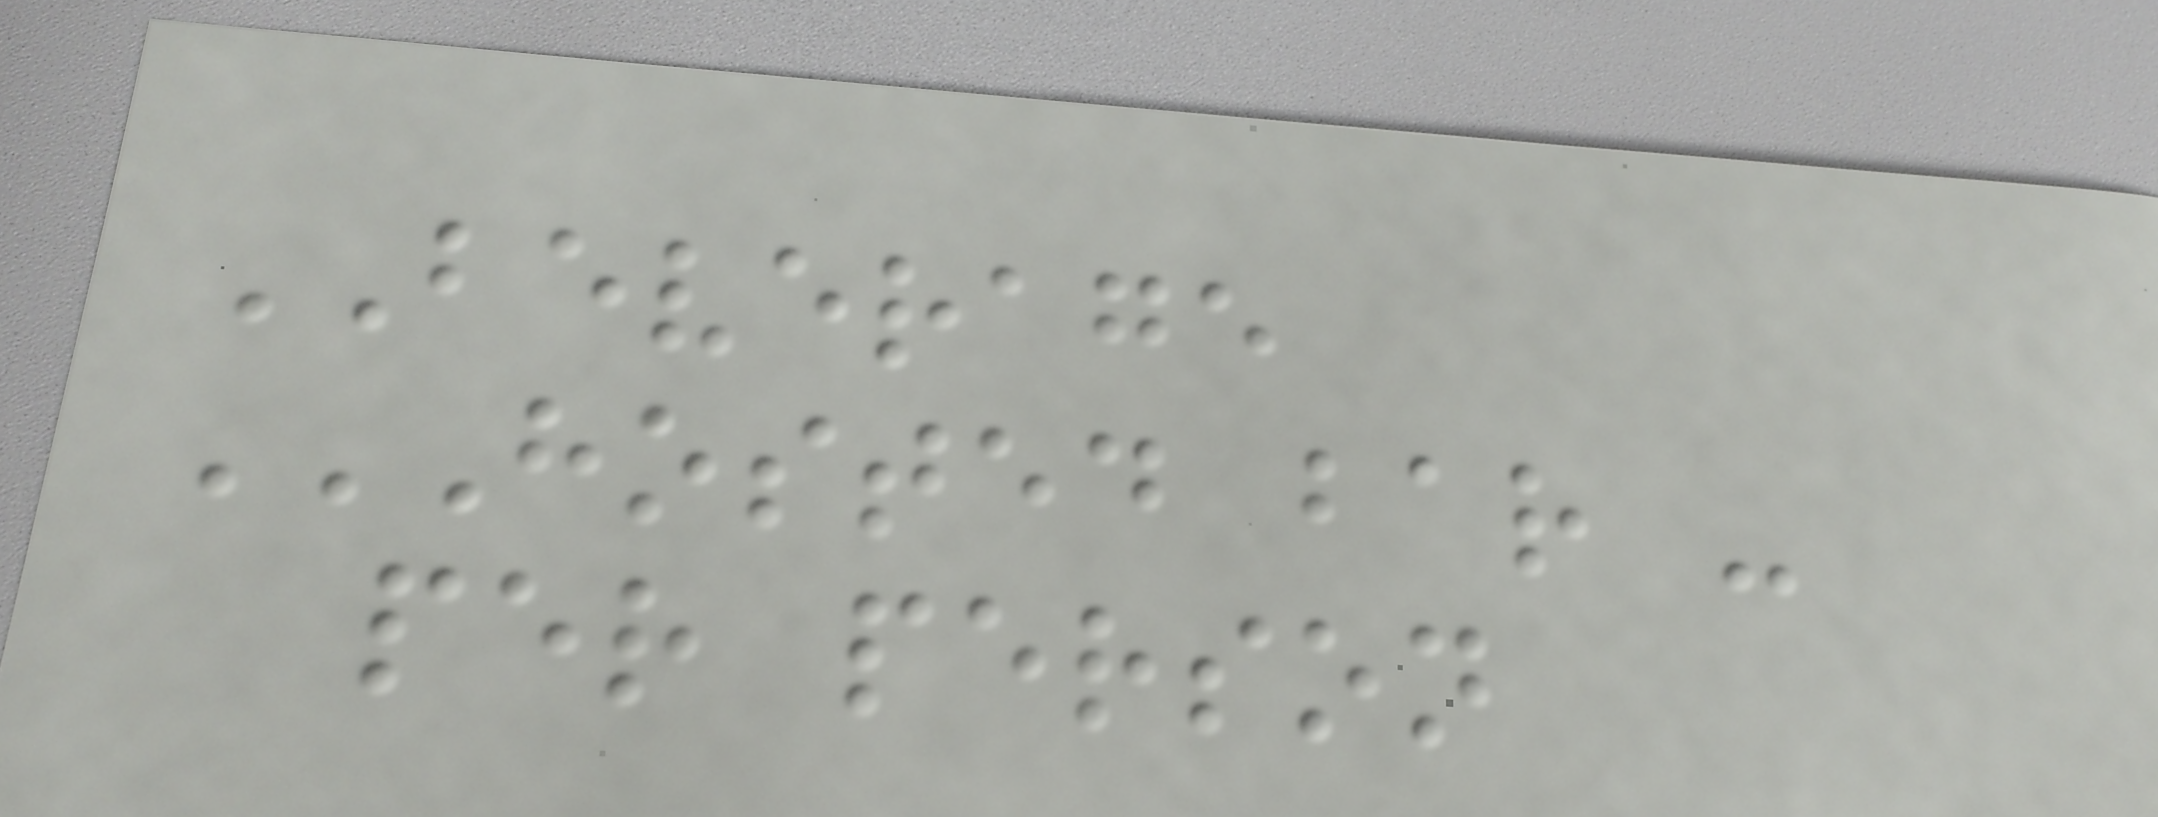BEVERAGE
HOSTED BAR -
PER PERSON
